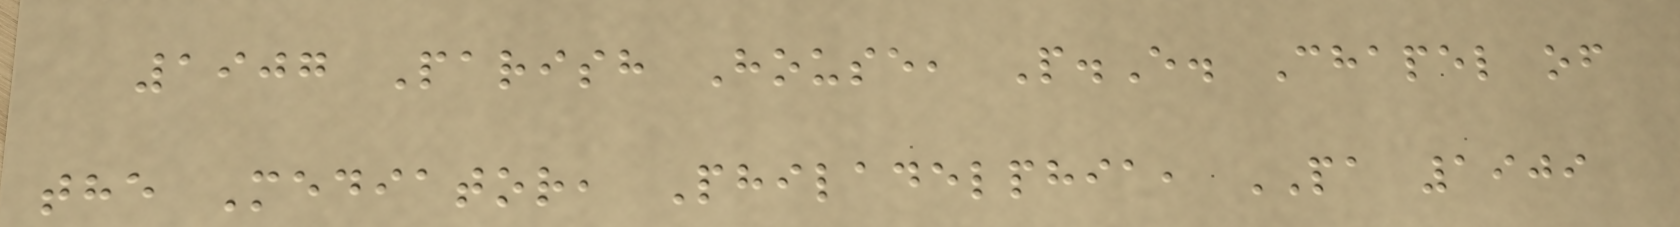1907 Parish House, P.E. Chapel of
the Mediator, Philadelphia, PA 1909
